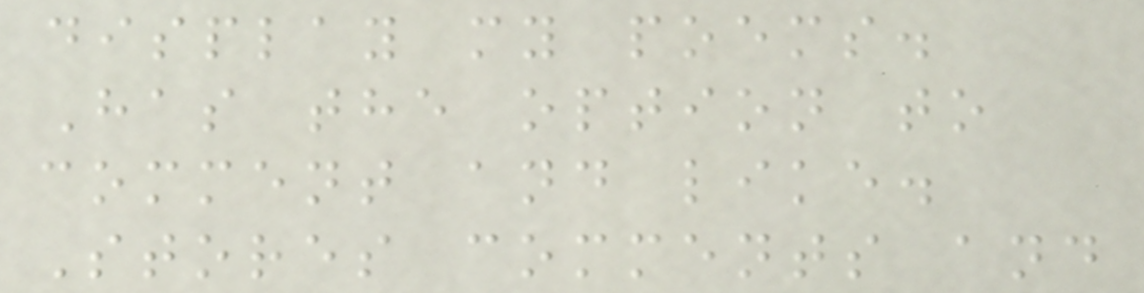display my poems.
Has the option to
comment and like.
Stores comments and
